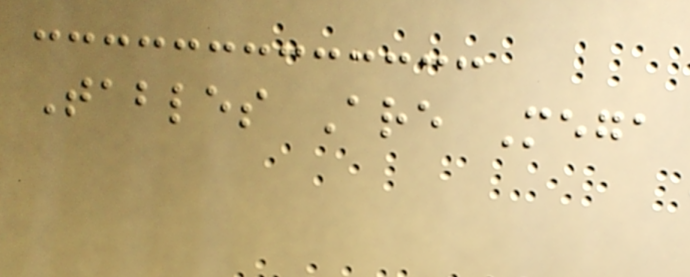Tables Are Mega
